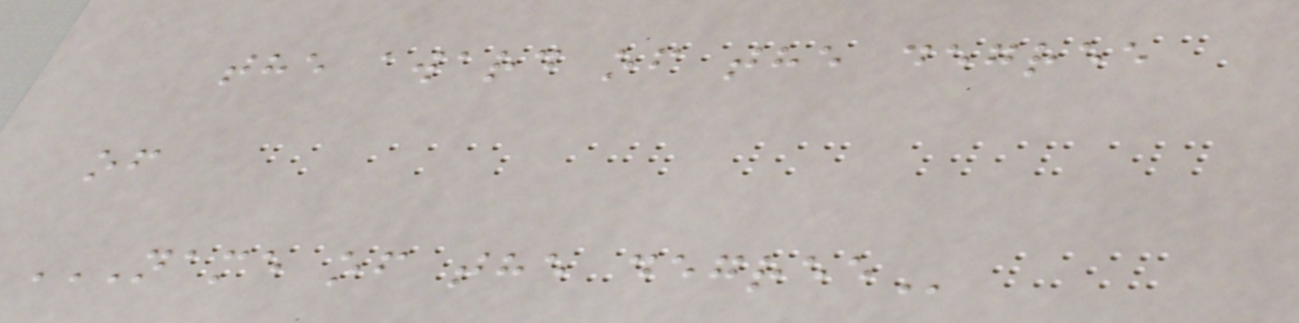the award of the degree
of
NAME OF THE DEGREE
